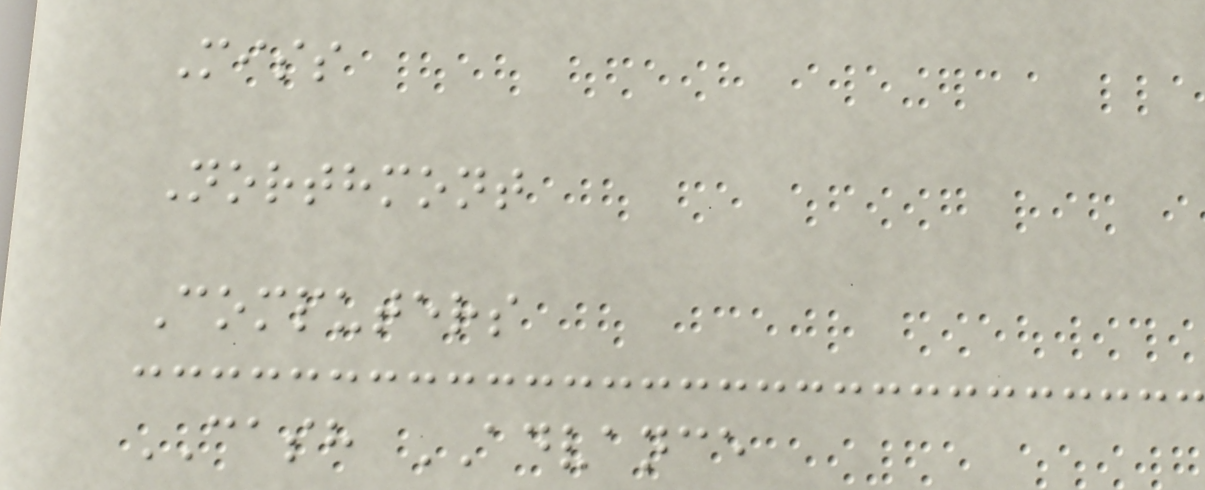Miss
Northmont
Computers
CASH ADVANCE
